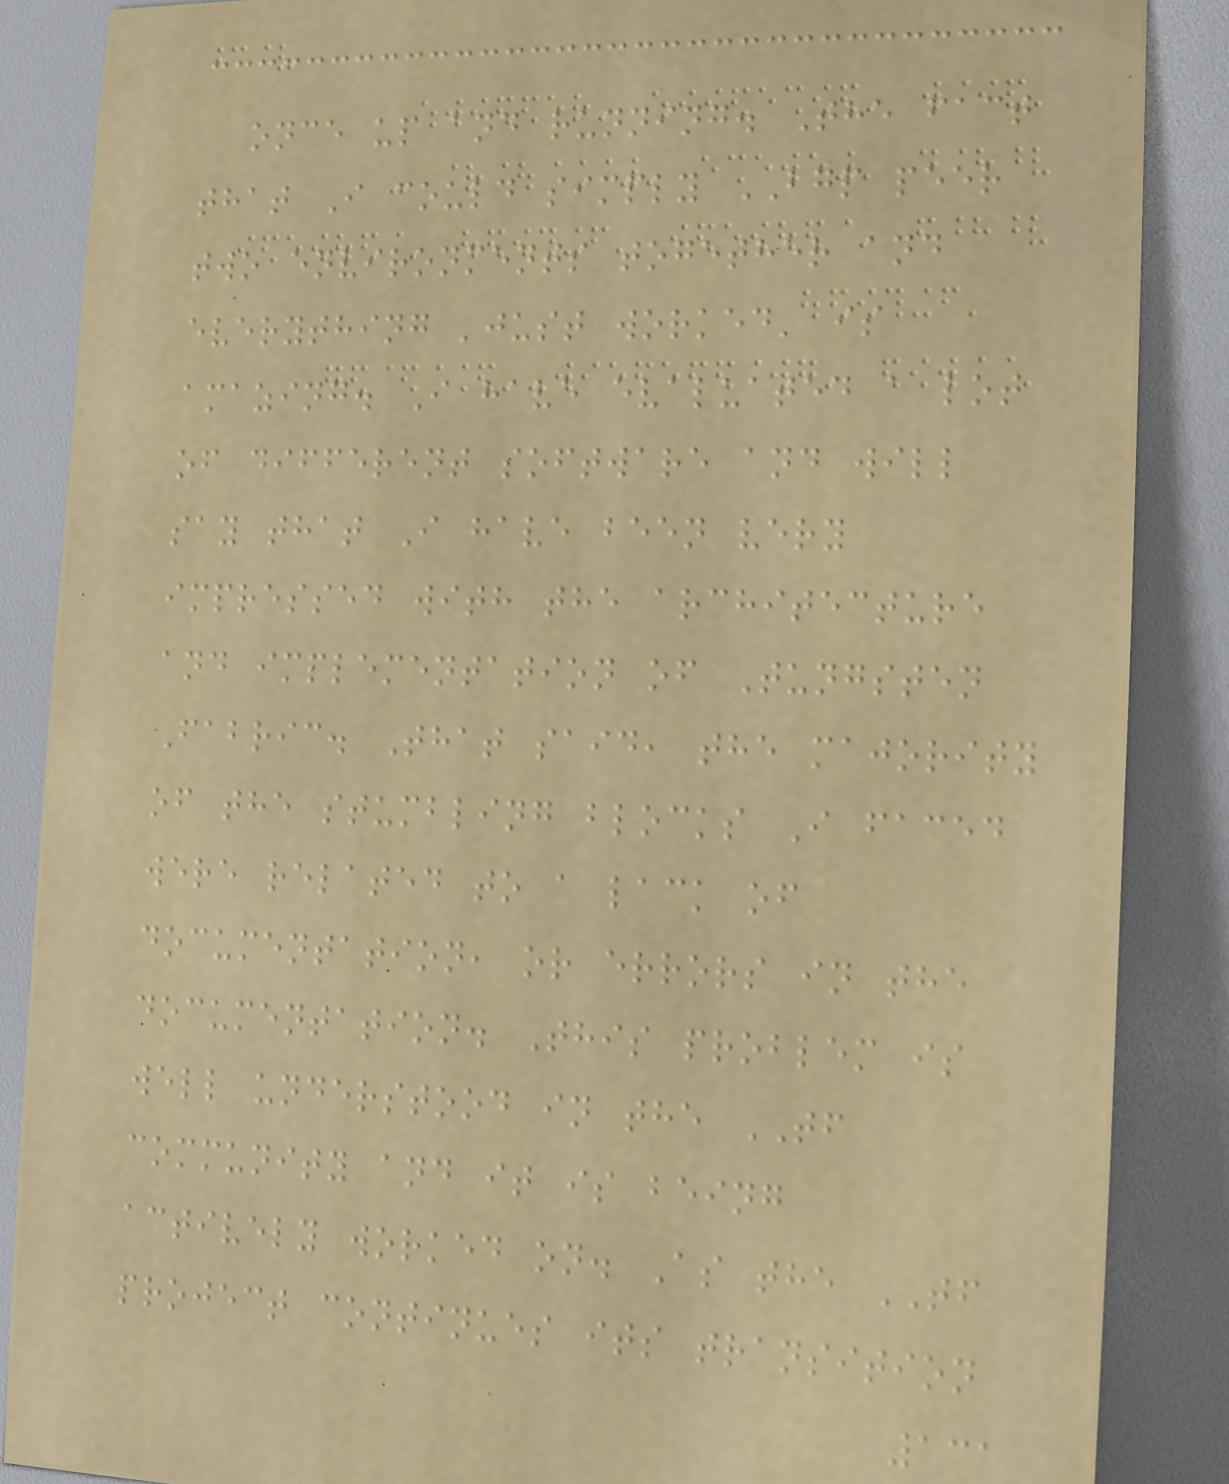once up and running. The fact
that I could simply BGP peer
two environments together and
everything 'just worked' is
amazing. I have evaluated a lot
of different software and will
say that I have been very
impressed with the architecture
and implementation of Tungsten
Fabric. That said, the majority
of the stumbling blocks I faced
were related to a lack of
documentation, or errors in the
documentation. This problem is
well understood in the TF
community and it is being
actively worked on. As the TF
project continues its transition
131
